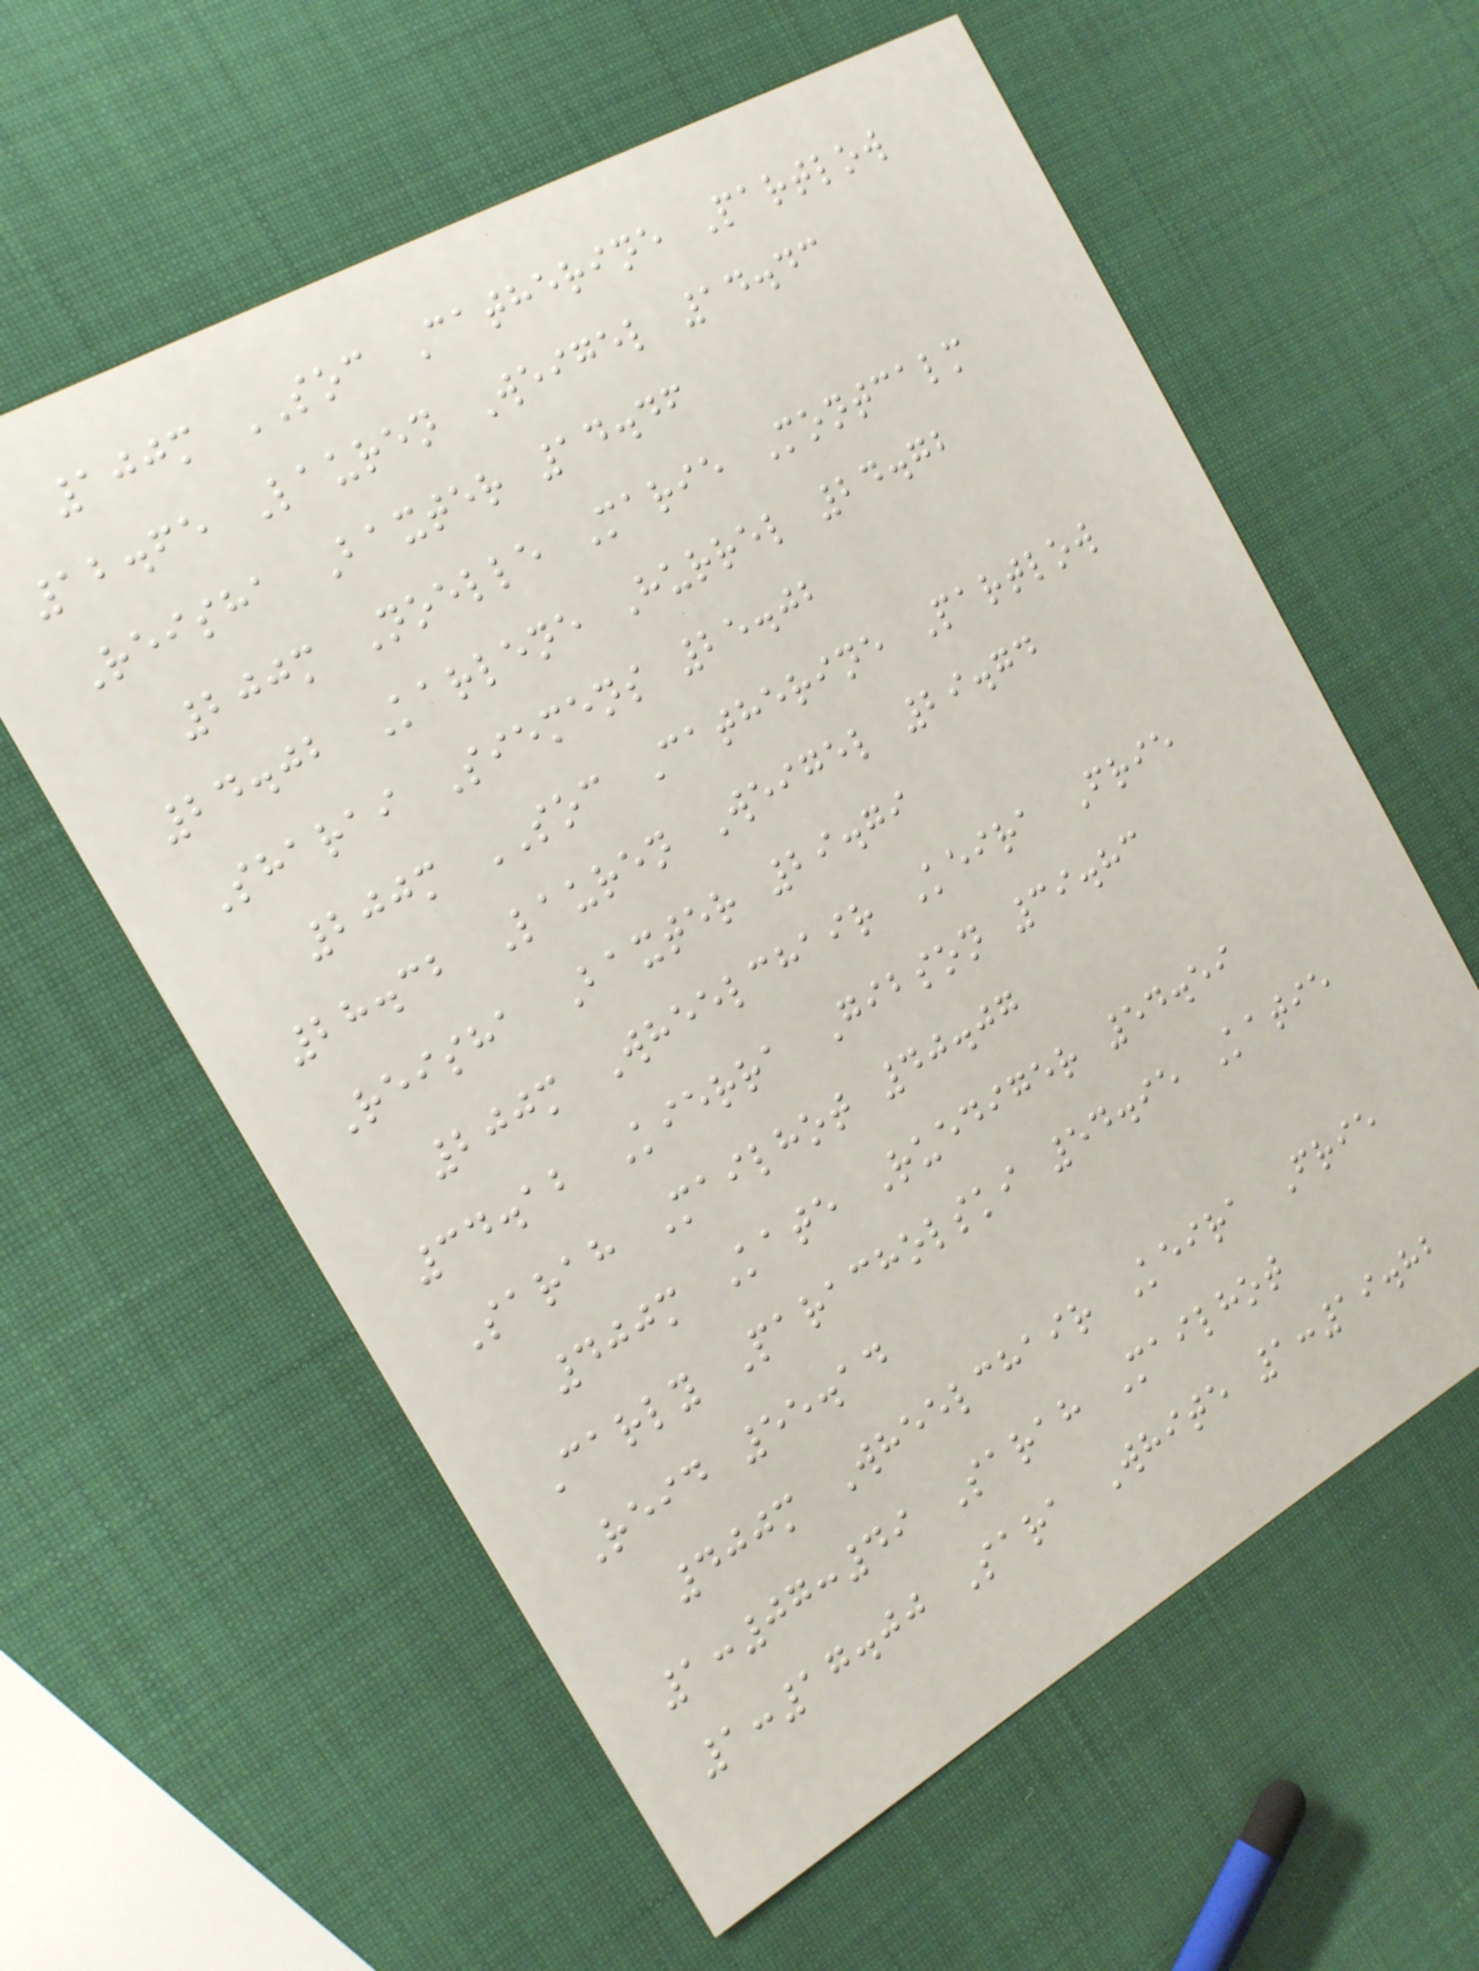100m SOC Catherine Partlow
12.65 Lauren Weigel 14.43
Reisha Baxter 14.46
200m Noelle Marie Montcalm
24.02 Karlene Hurrel 24.72
Sharai Siemens 25.02
200m SOC Catherine Partlow
28.32 Lauren Weigel 29.74
Reisha Baxter 29.79
200m Wheelchair Keira Frie
34.12 Kierra Gibson 39.83
Sarah Mailhot 40.07
400m Kate Ruediger 54.59
Carly Paracholski 54.95 Katie
Reid 55.14
400m Wheelchair Keira Frie
1:07:49 Sarah Mailhot
1:17.00 Sara White 1:19.82
